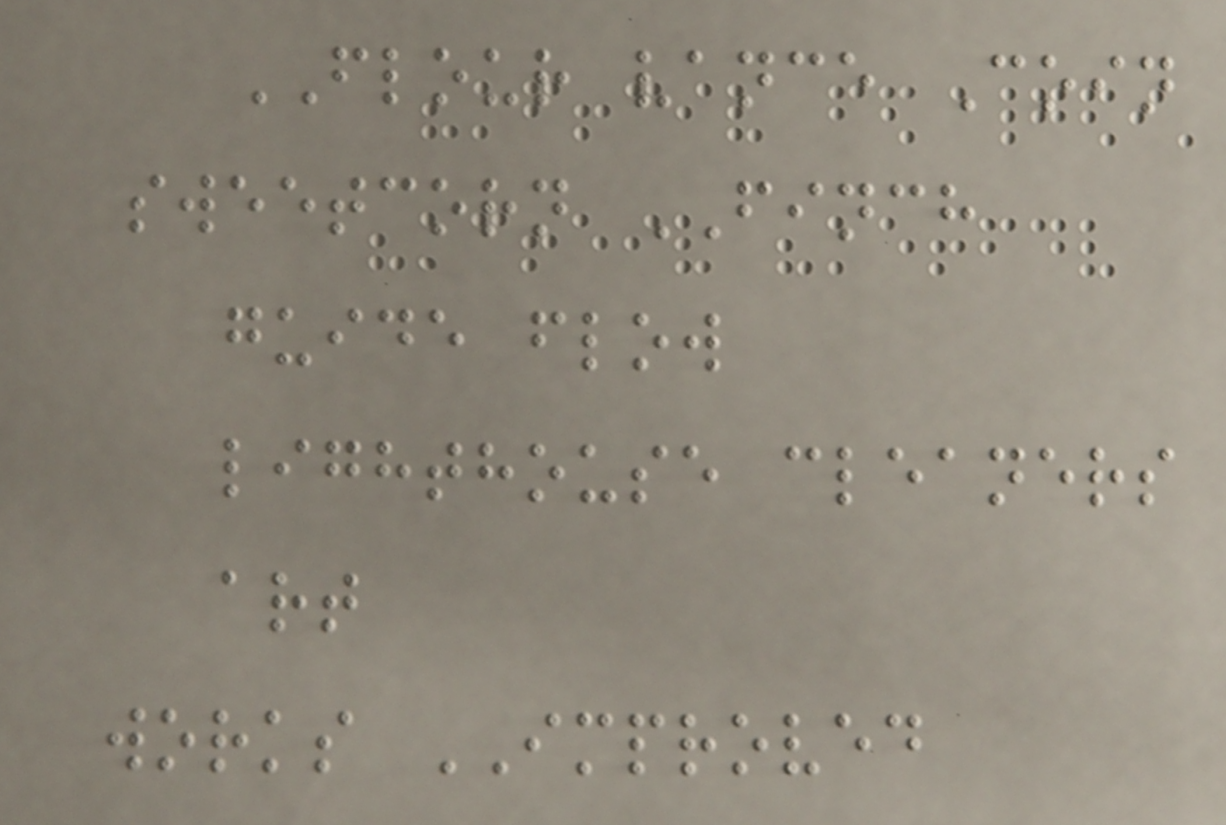FLOUR vance Coin
sweetcorn FINCH
guide flow
lighthouse cleaners
art
works IMPROVED
